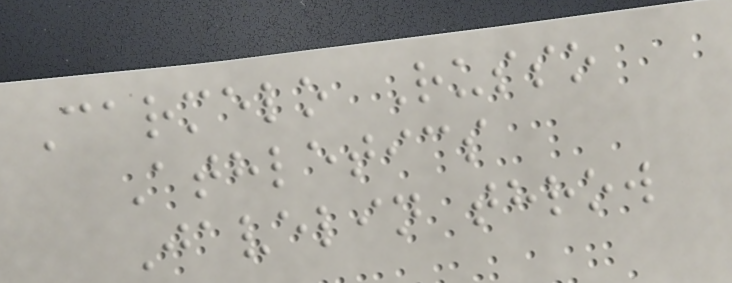Carmelo Russo
Athletics
Javelin throw
